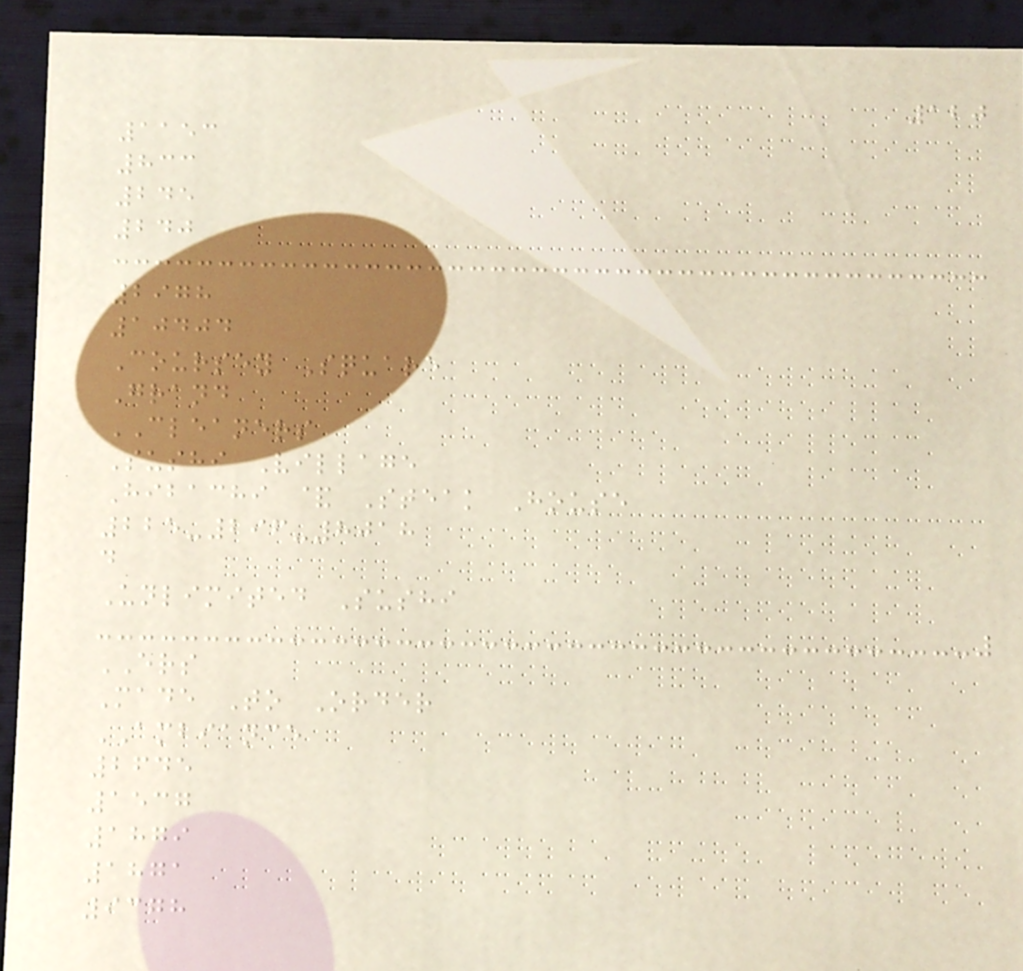120
1153
833
245
240
2978
10404
Coursey Square
Grand
CLEANERS
Sushi Village
Hibachi & Steak House
225-296-8018
d
Unlimited Sushi
ERS
Made To Order
AMBIANCE
2645
1537
1879
1871
9378
